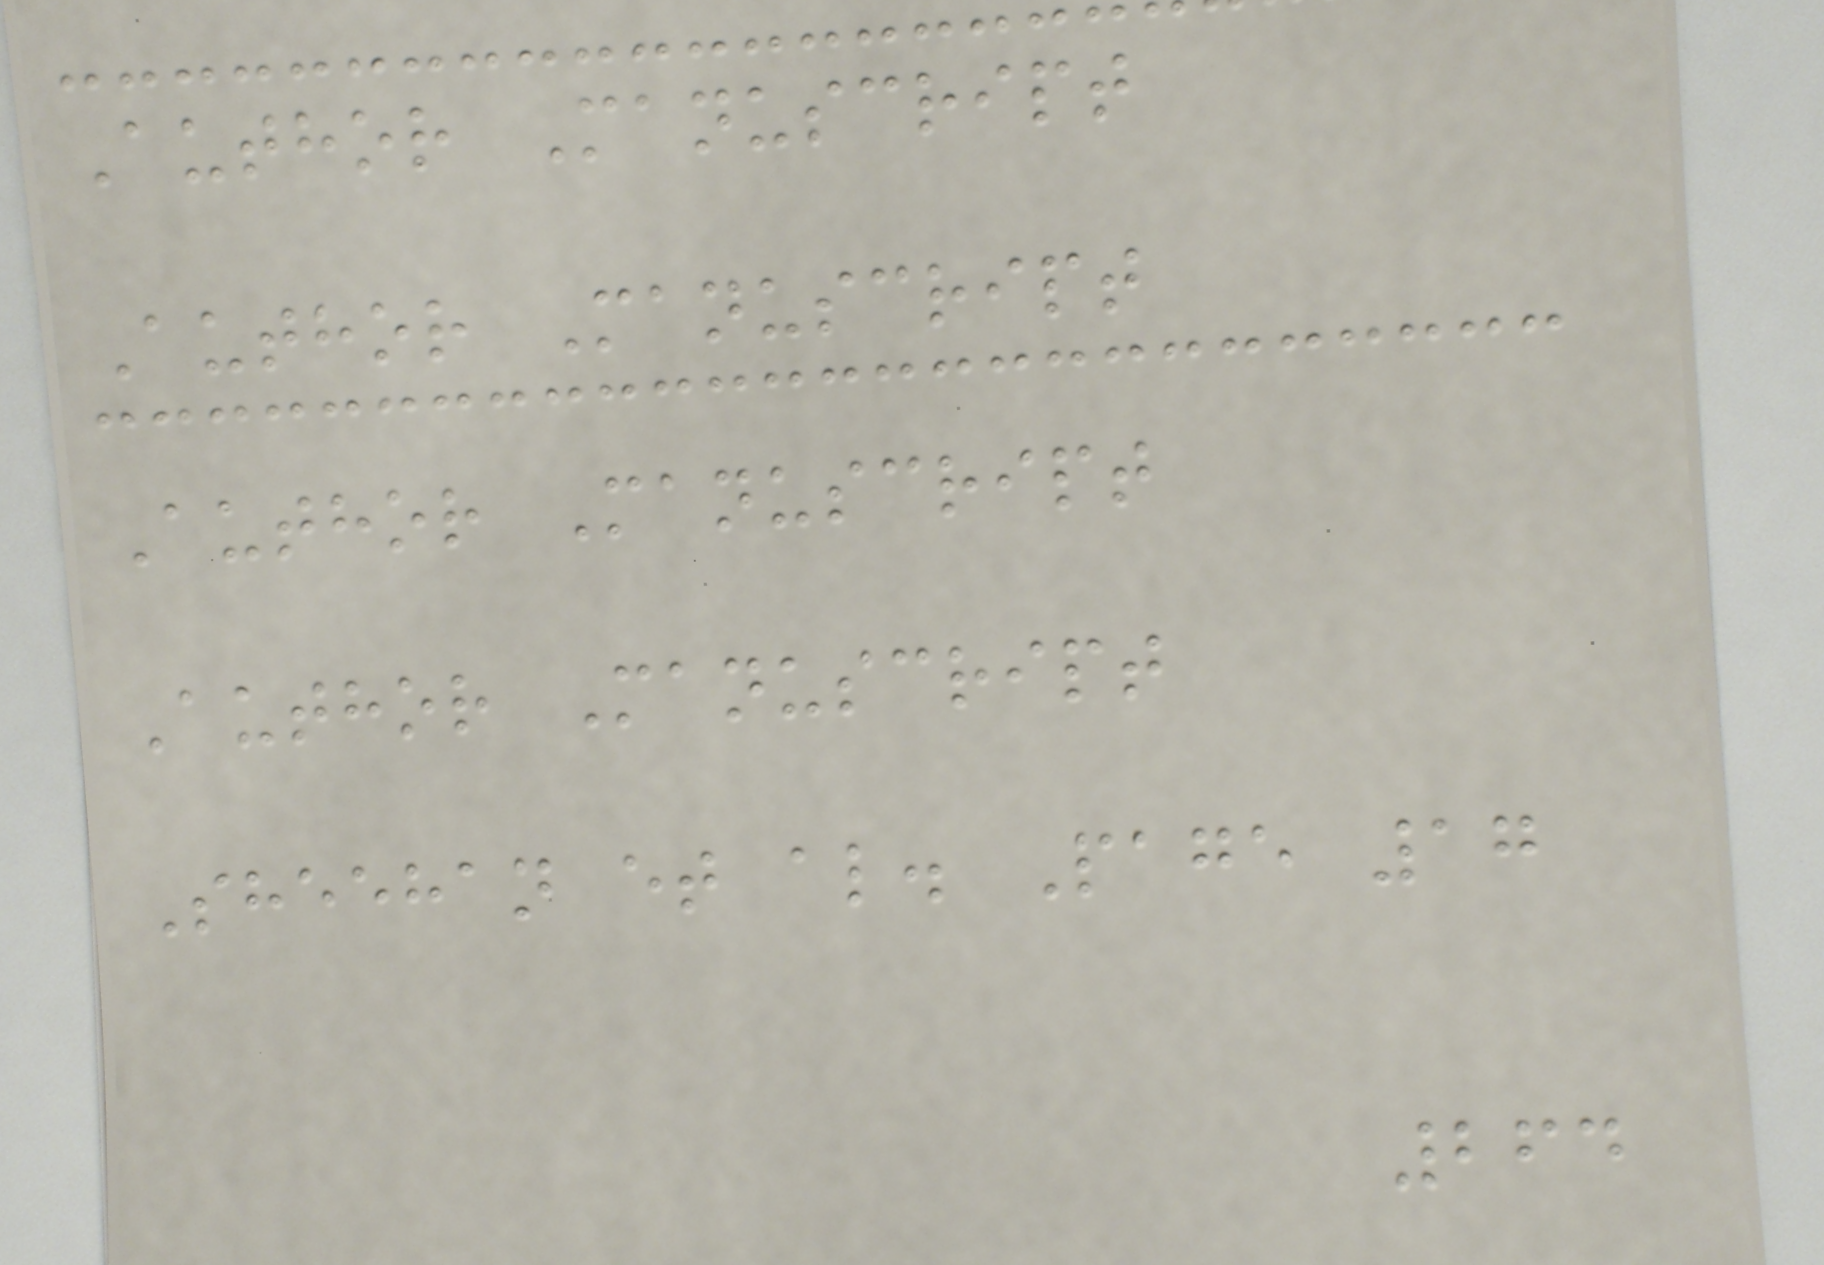Author Manuscript
Author Manuscript
Author Manuscript
Author Manuscript
Sheehan et al. Page 17
264
